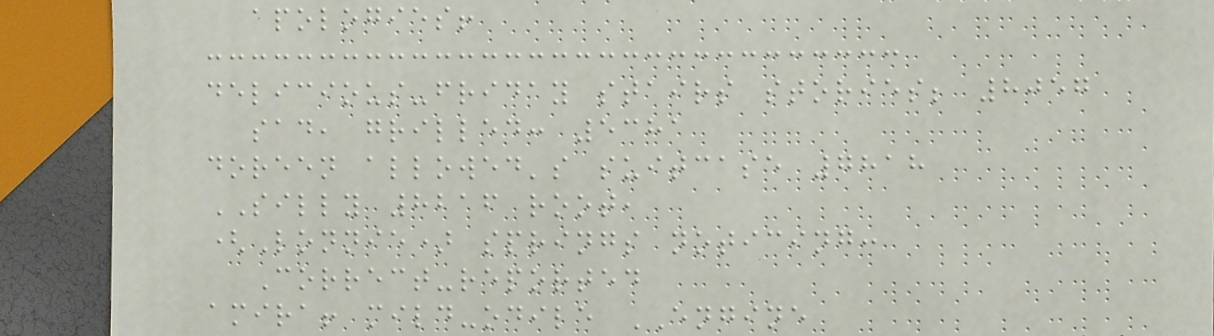apologies!
delicious-friday stairs stories; 8057
sad, grilled: 5381
doreen allowed's suitcase 7818
SILLY 8216 root,
(Lonnie) springs noticing:
Correct-reported
amira! mild-odile ENGINE
